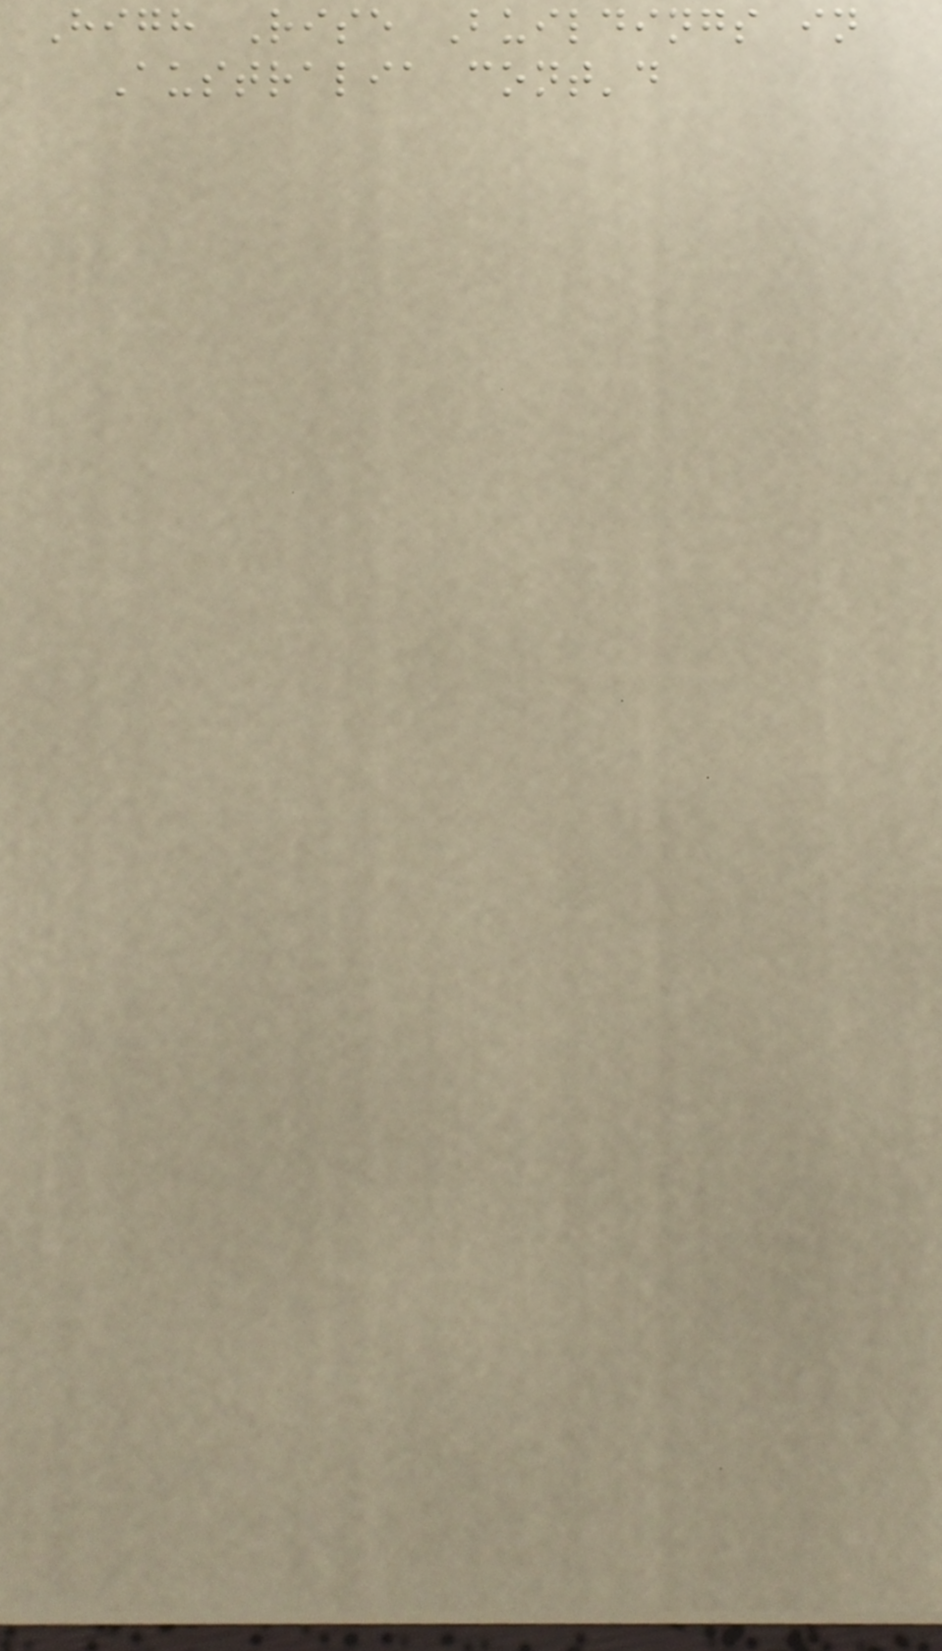High Rise Buildings in
Australia cont'd
